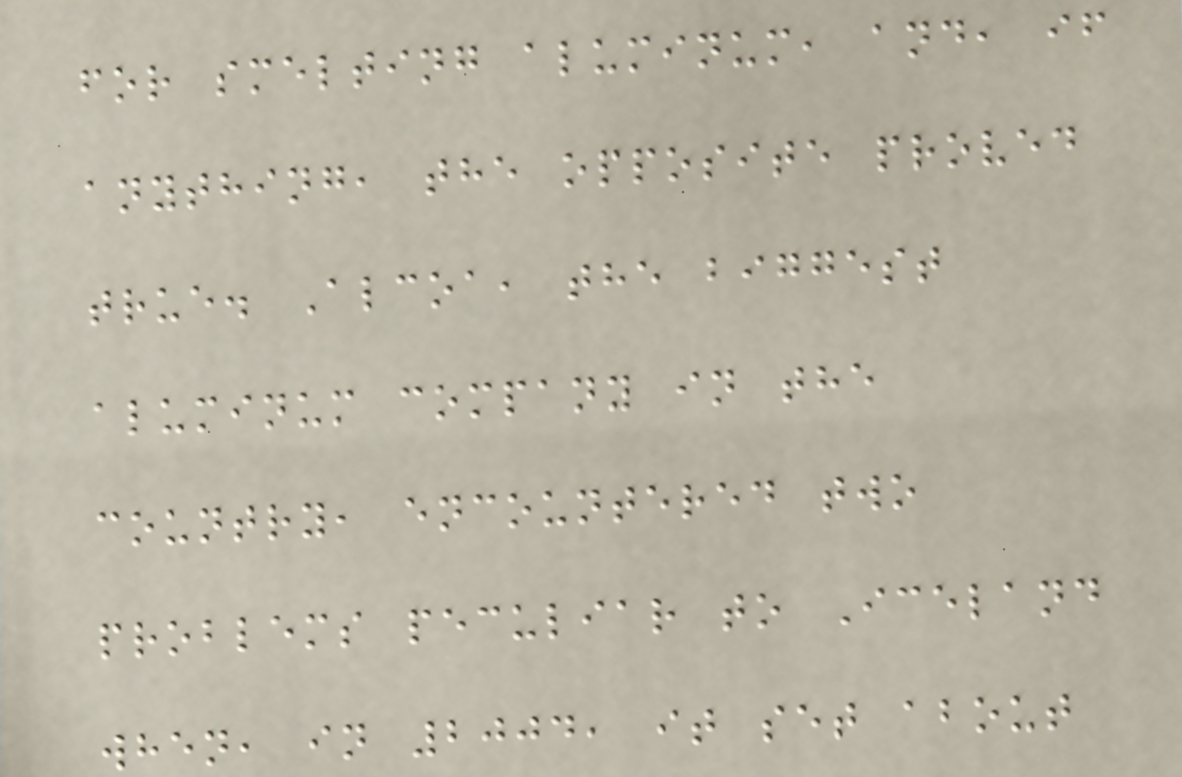for smelting aluminum, and, if
anything, the opposite proved
true. Alcoa, the biggest
aluminum company in the
country, encountered two
problems peculiar to Iceland
when, in 2004, it set about
